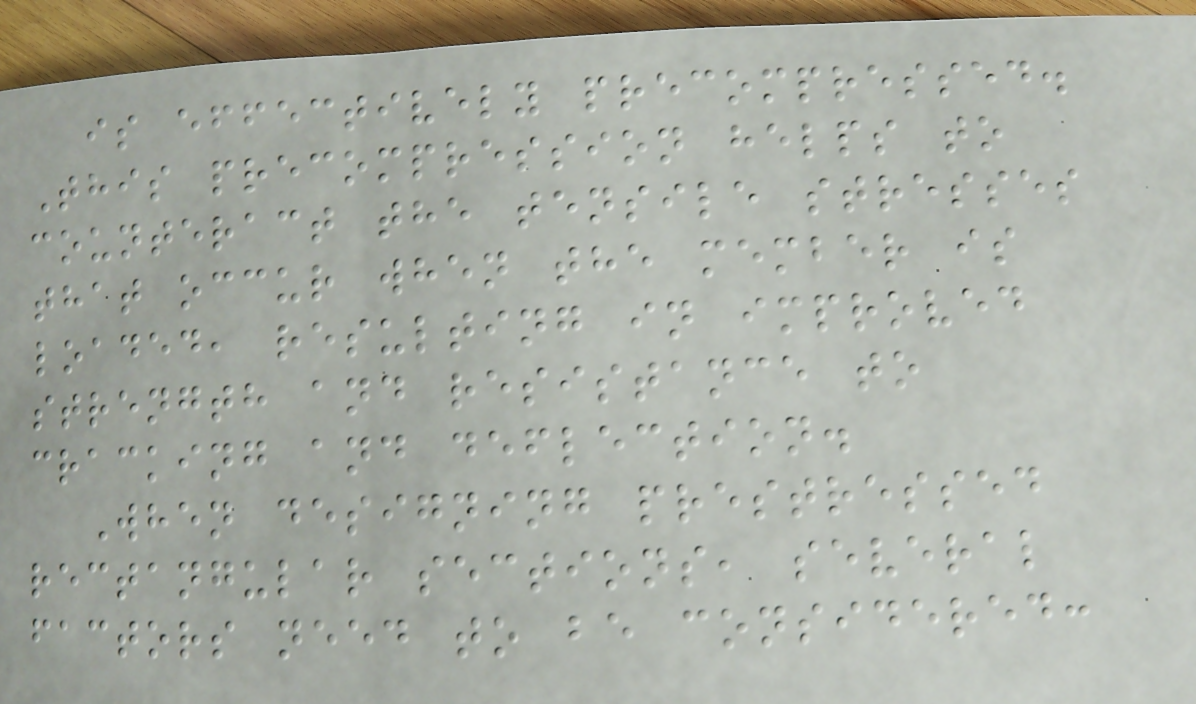is effectively precompressed.
This precompression helps to
counteract the tensile stresses
that occur when the member is
loaded, resulting in improved
strength and resistance to
cracking and deflection.
When designing prestressed
rectangular sections, several
factors need to be considered:
